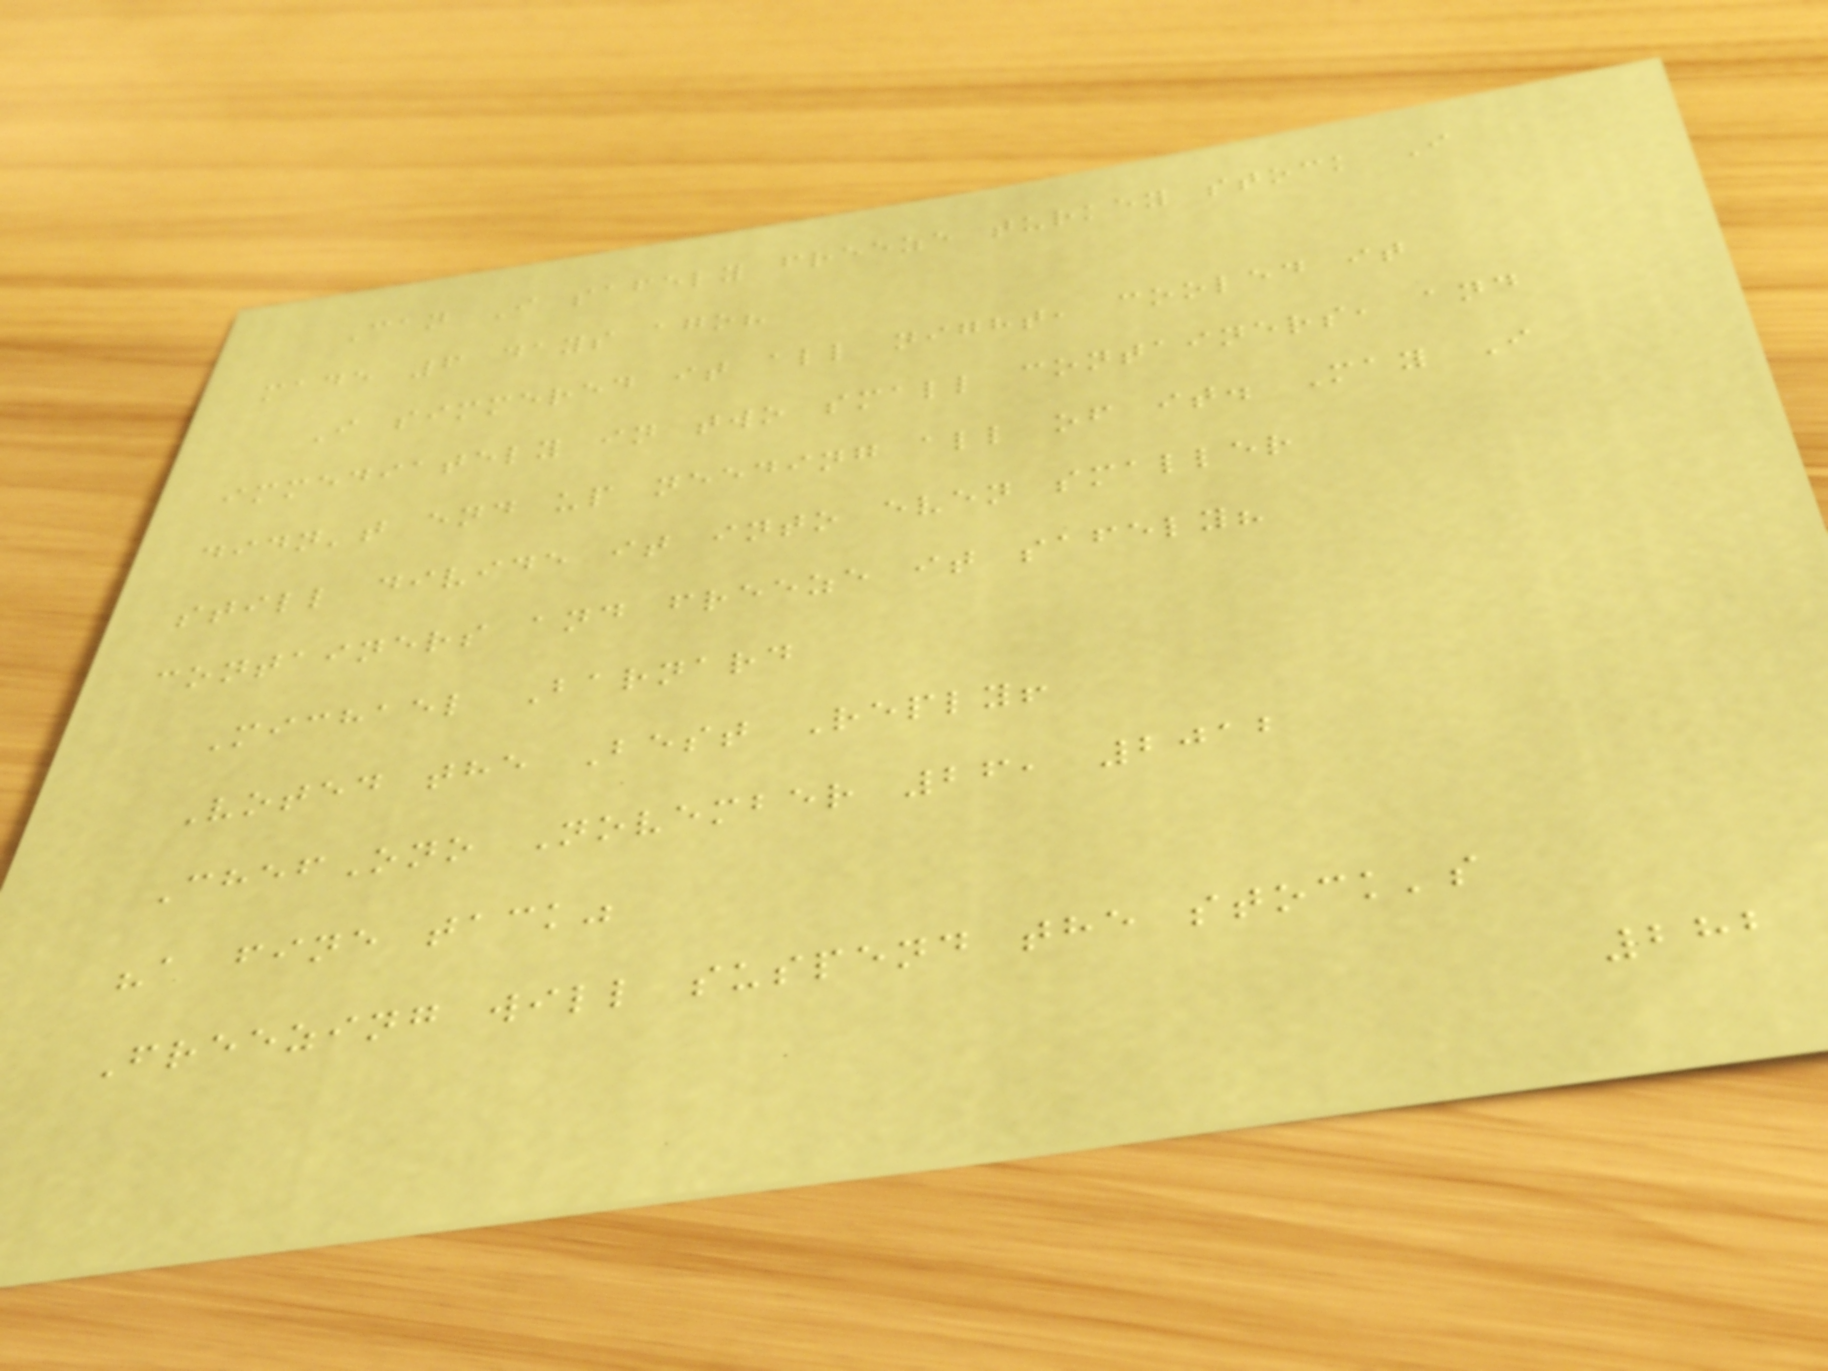Can I safely freeze turkey stock I
made 6 days ago?
I simmered it all night, cooled it
immediately in two small containers, and
didn't end up needing all of it. May I
still divide it into even smaller
containers and freeze it safely?
Michael Barnard
Voted the Best Reply!
ChefOno November 26, 2012
"a fine tack"
Freezing will suspend the stock's
282
